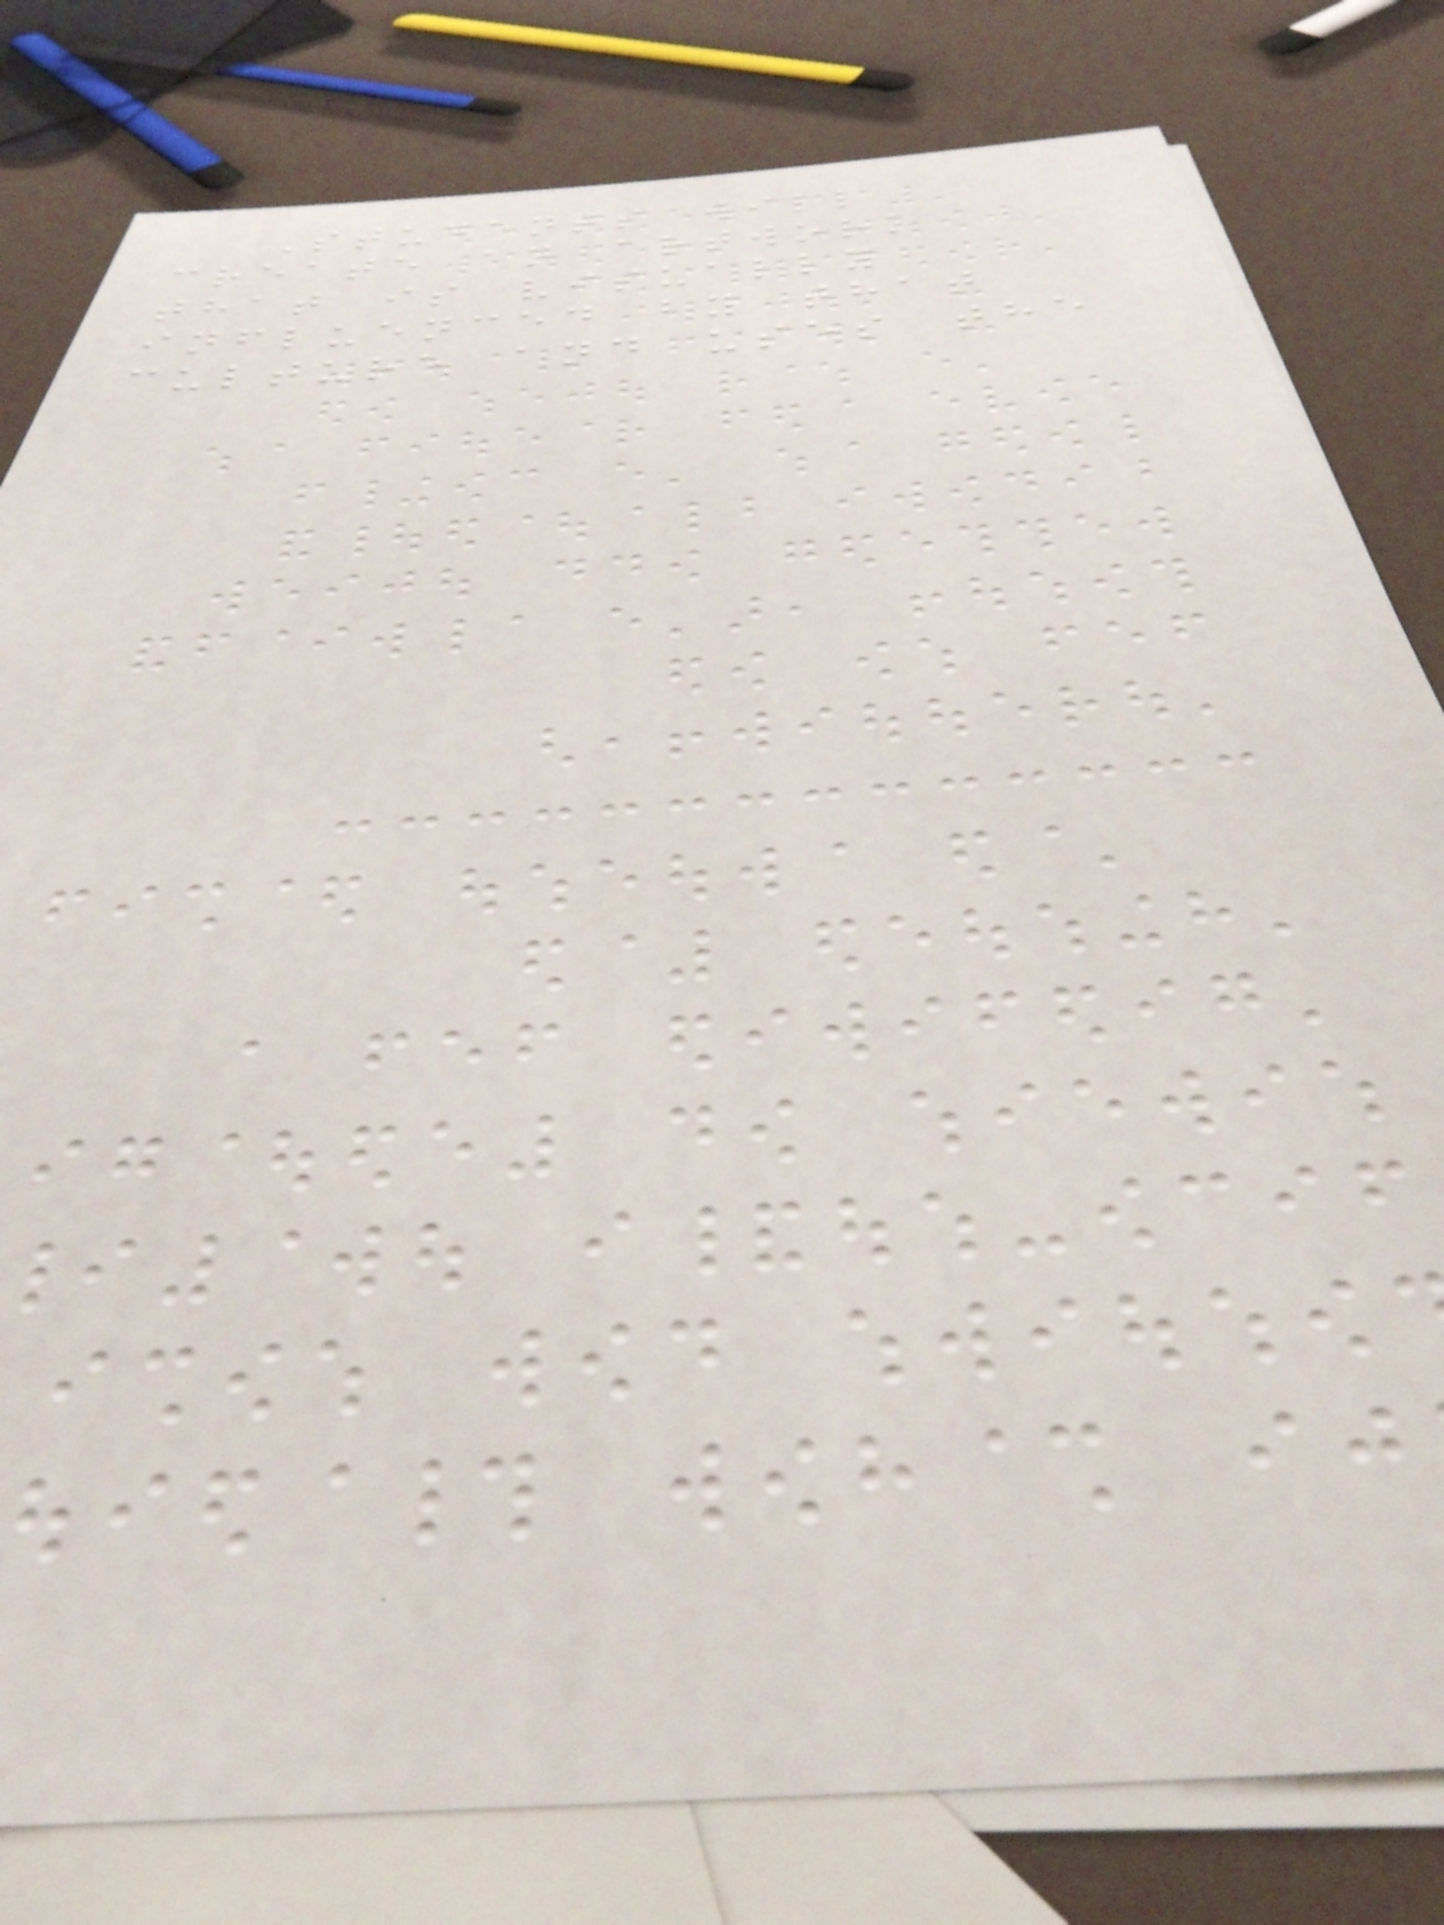Students will
create an artwork
that is visually
influenced by that
culture and uses the
